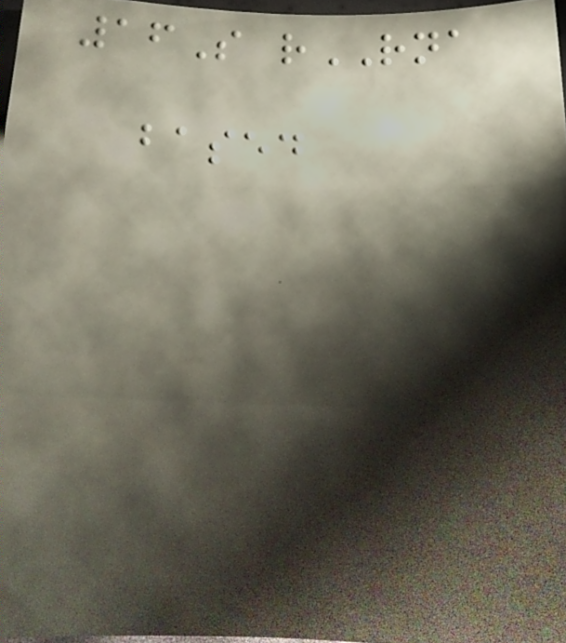16S rRNA
based
